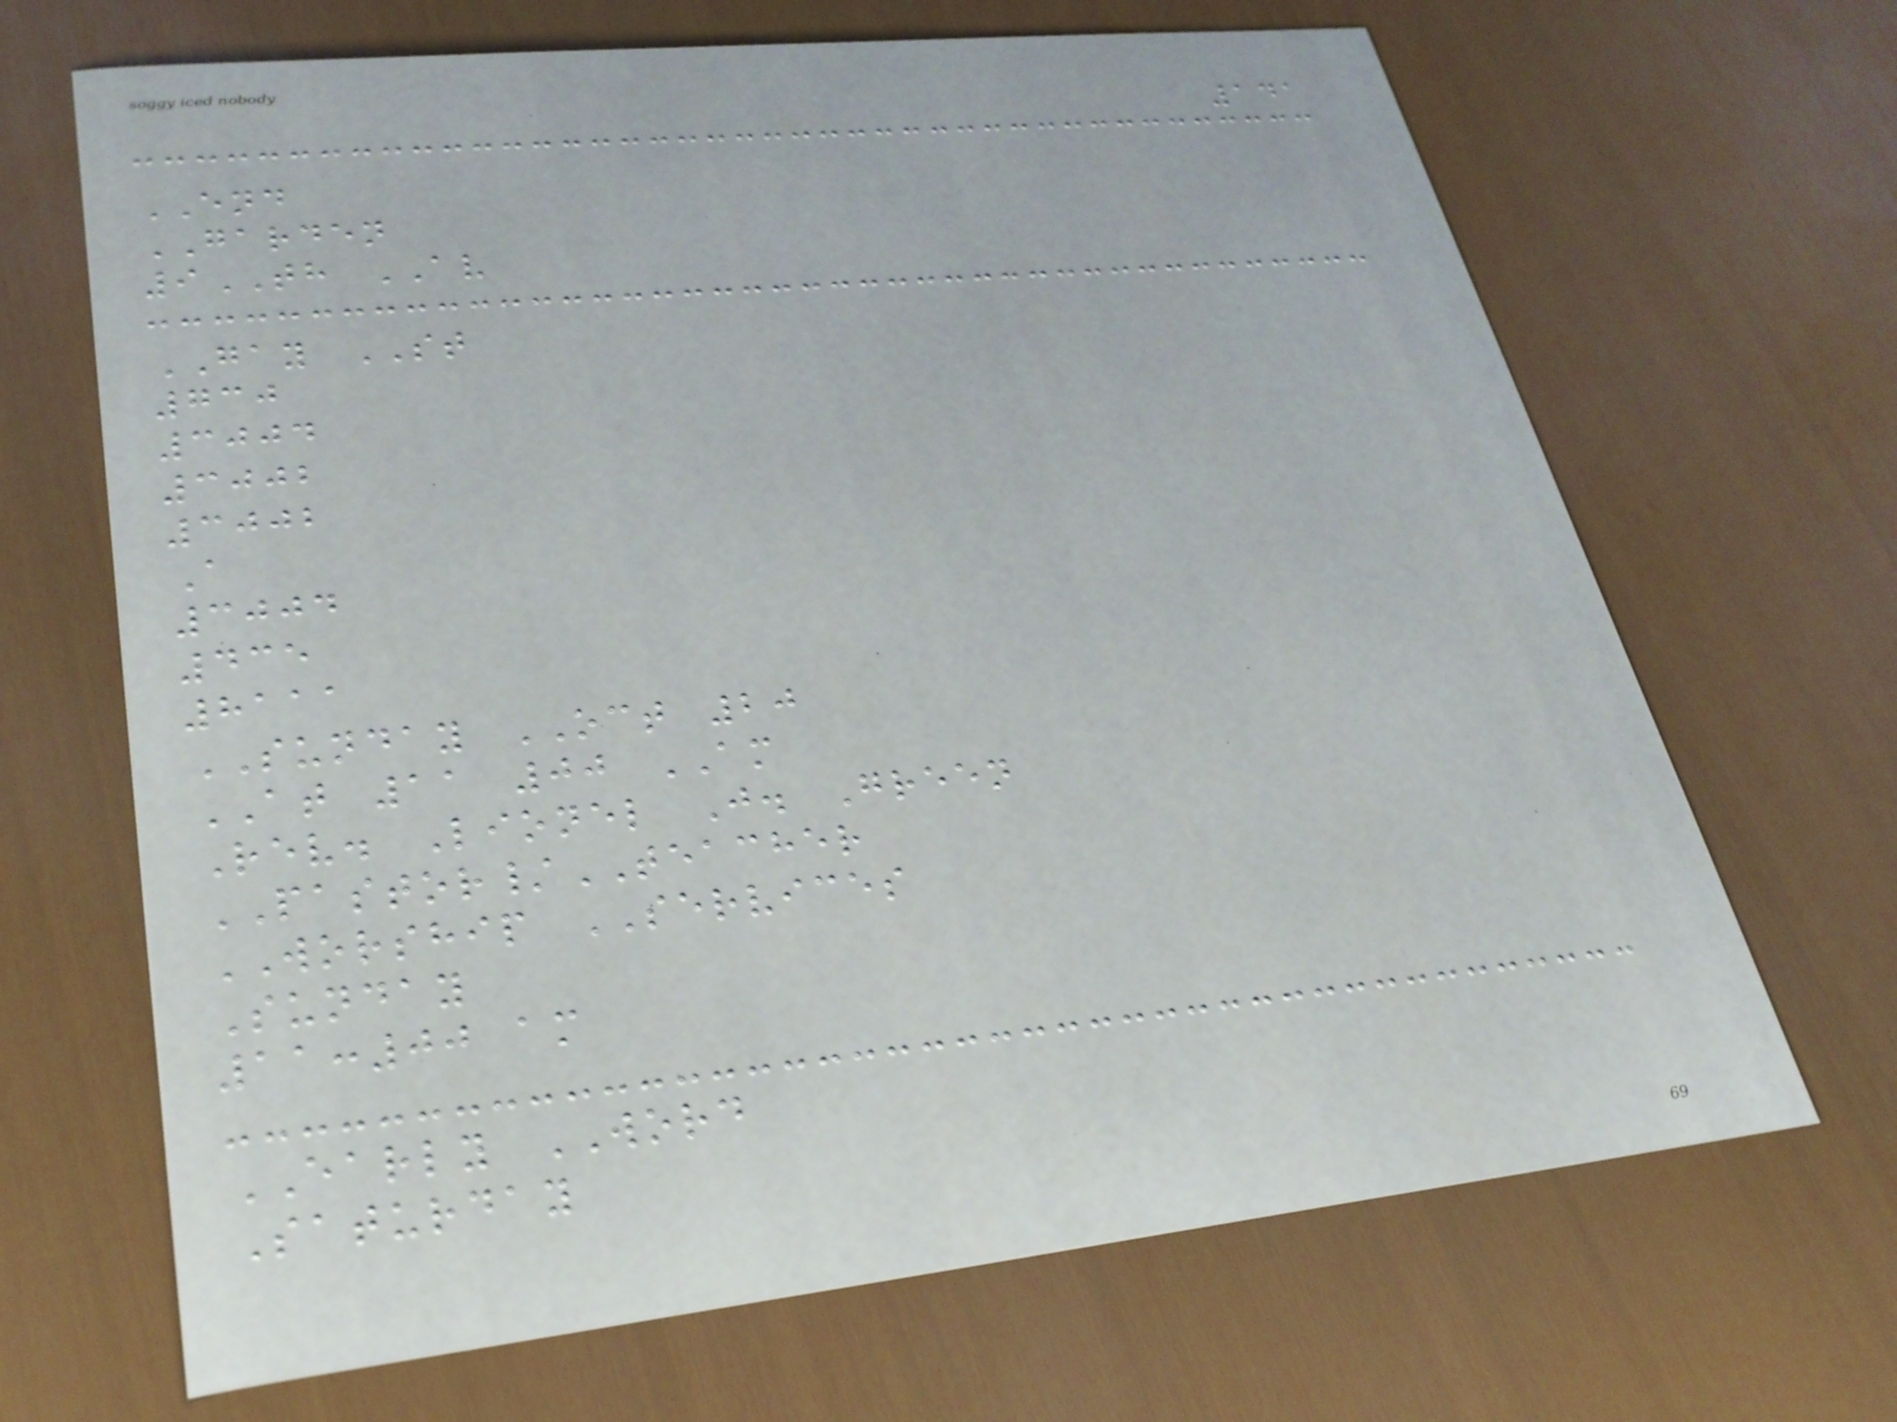141
END
GARDEN
9TH AV
GAY ST
730
3004
3002
3002
A
3004
435
8111
SUNDAY OCT 20
AT 11 00 AM
Rev. Lionel J. Green
PASTOR/TEACHER
WORSHIP SERVICES
Sunday
11:00 am
EARLY WORD
Saturday
